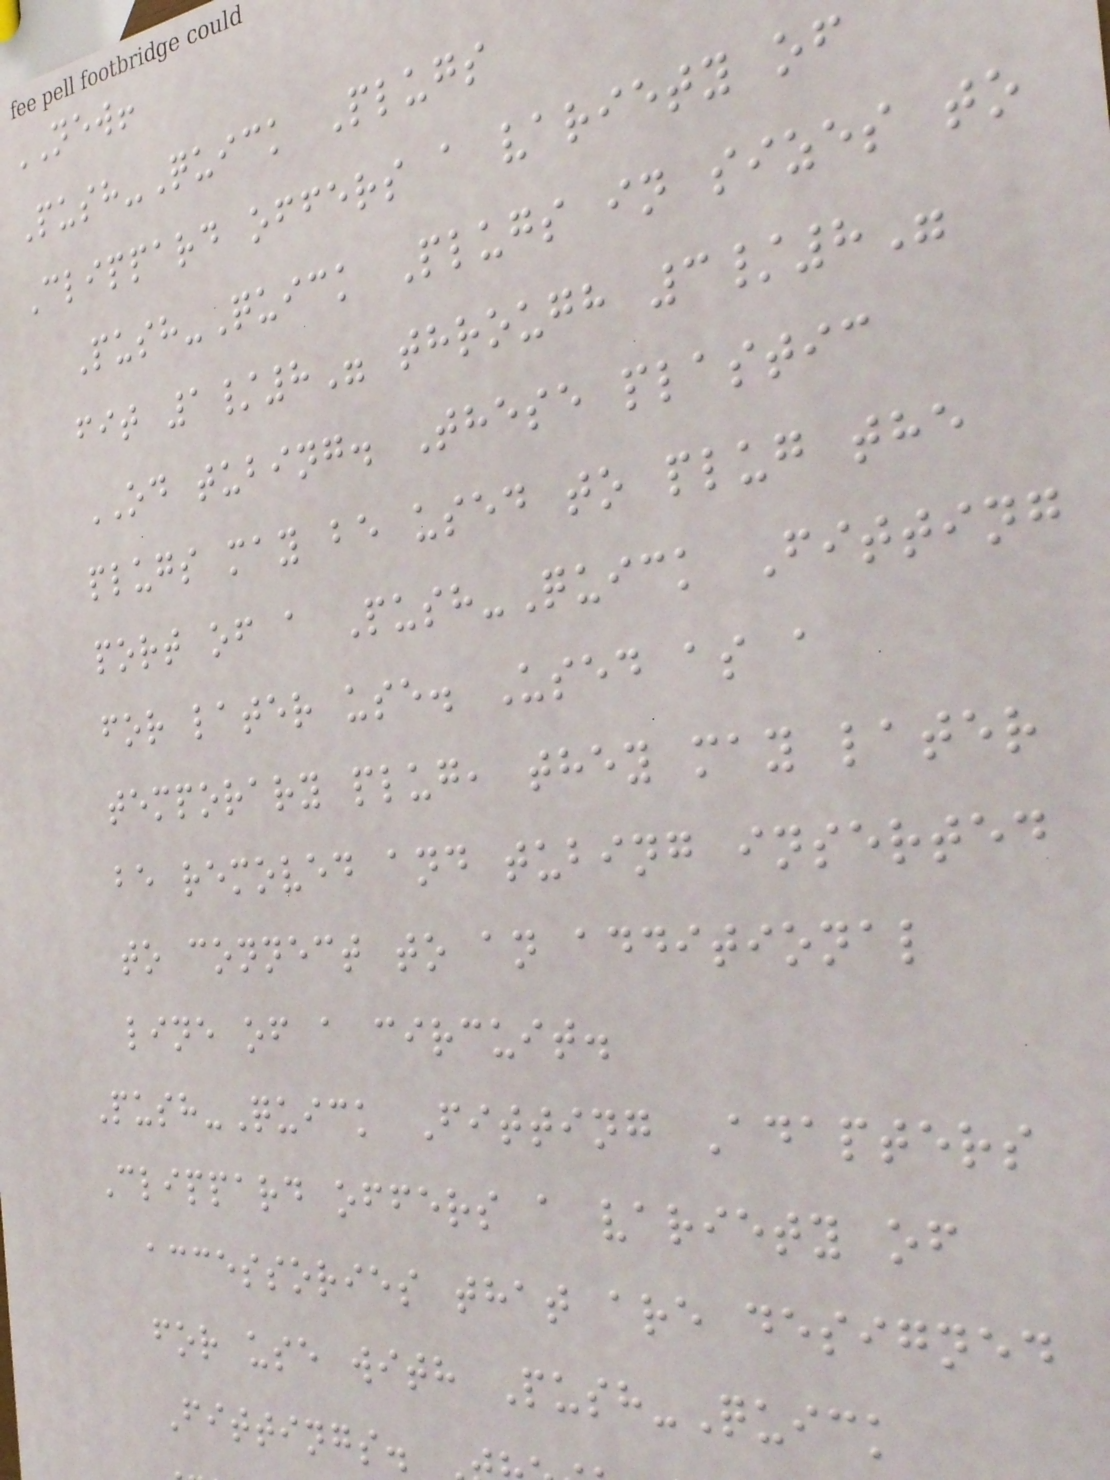NEW!
Push-Quick Plugs
Clippard offers a variety of
Push-Quick Plugs in sizes to
fit 1/8" through 3/8"
OD tubing. These plastic
plugs may be used to plug the
port of a Push-Quick Fitting
for later use. Used as a
temporary plug, they may later
be removed and tubing inserted
to connect to an additional
line of a circuit.
Push-Quick Fitting Adapters
Clippard offers a variety of
accessories that are designed
for use with Push-Quick
Fittings.
